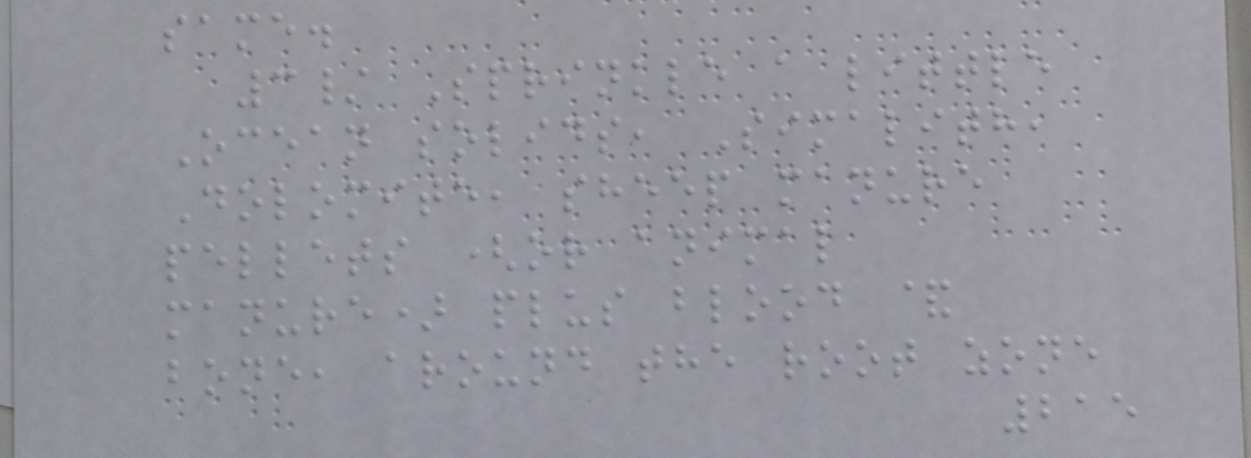same.
3/ Sprinkle a little
Ocean solids, Simalith,
Dolomite, sheep manure
pellets (or animal
manure) plus blood &
bone, around the root zone
215
